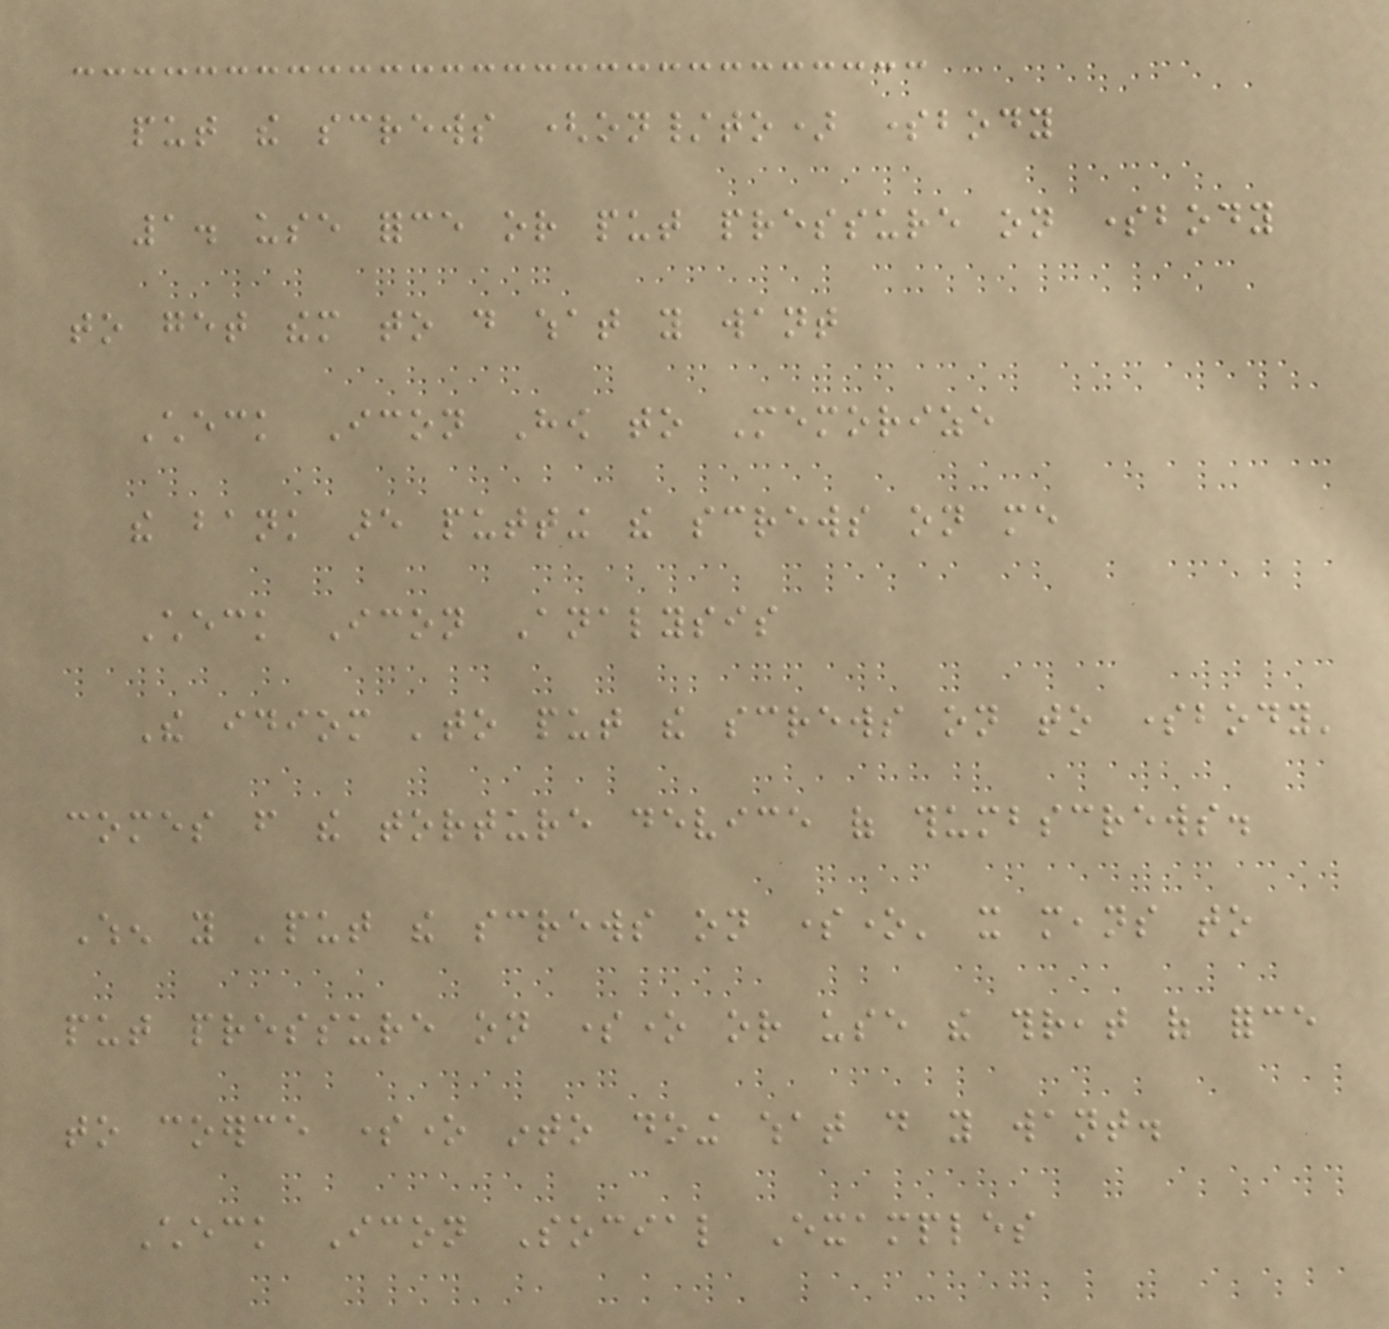put the screws (on/to) somebody
1. use force or put pressure on somebody
to get them to do what you want
Check Icon How to Memorize
the bank are putting the screws on me
Check Icon Analysis
The idiom 'to put the screws on to somebody'
comes from the torture device of thumbscrews.
When you 'put the screws on someone' it means to
put pressure on someone or use the threat of force
to coerce someone into doing what do you want.
Check Icon Social Examples
